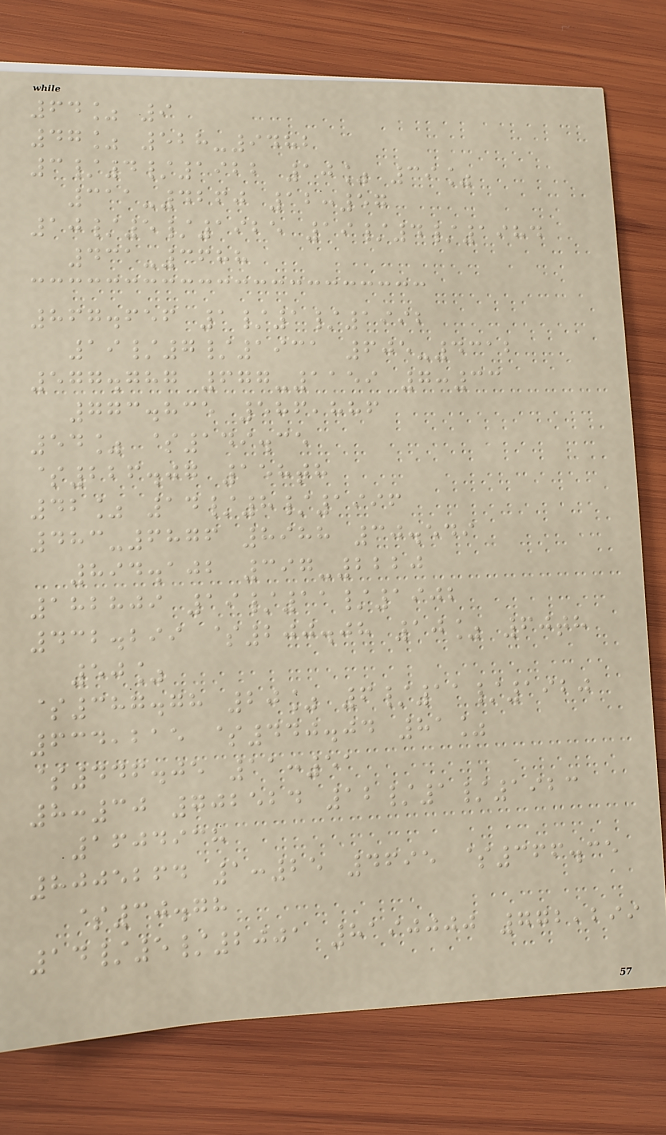64% 9
47% 528-9482
3/4/1922 10% 39%
311-4260 12:57
10/5/1925 19/4/1984
431-3688
867.656 1/1/1992
19/7/1931 605-4312
577.787 677-1159 7:33
773.835 586,886
54% $149.35
$226.07 158th
42% 14/8/1996
483-6876 8988 30.549
894.102 397-2220
182809 19/11/1902
432.299 $200.08 10% 60th
50%
$387.78 20% 6/11/1920
634,215 $440.04 81%
$446.05 11:51
8:30 702524 12/1/1923
1604938
8005264 1:25 4695 $366.35
$30.78
14/5/2001 8190000 772,299
